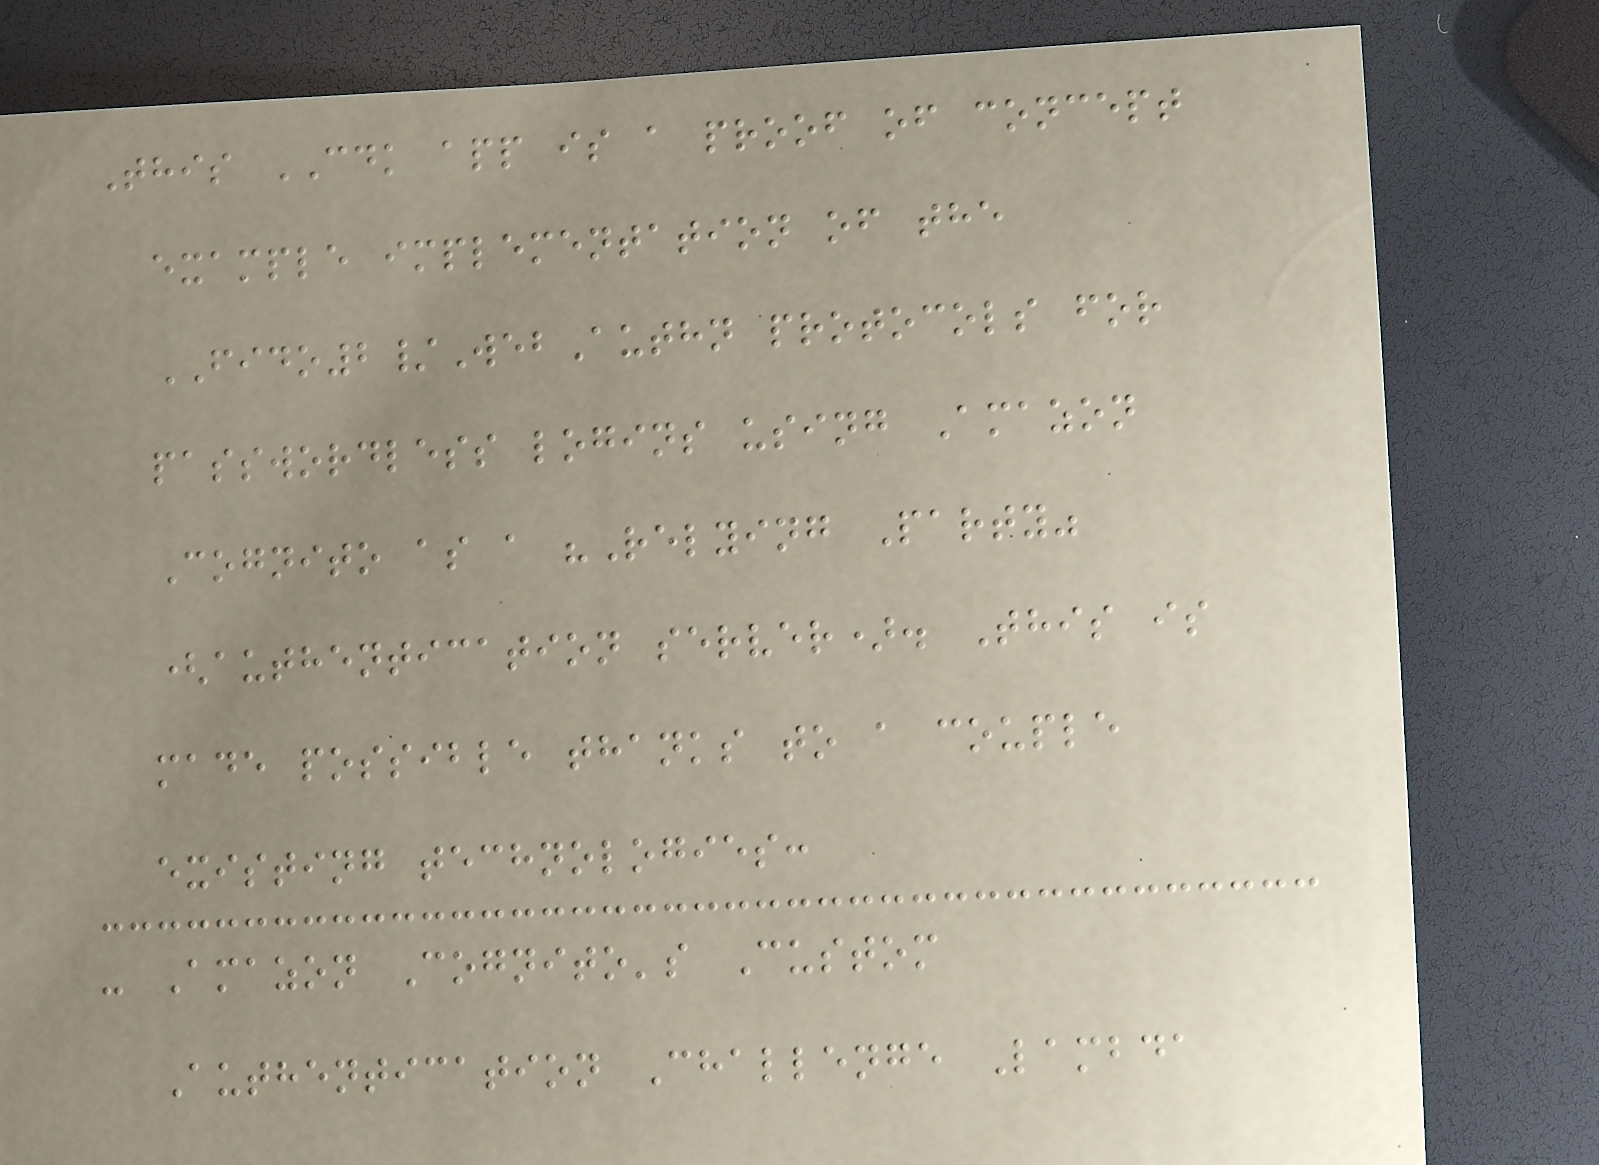This CDK app is a proof of concept
example implementation of the
FIDO2/WebAuthn protocols for
passwordless logins using Amazon
Cognito as a "Relying Party"
(authentication server). This is
made possible thanks to a couple
existing technologies:
- Amazon Cognito's Custom
Authentication Challenge Lambda
